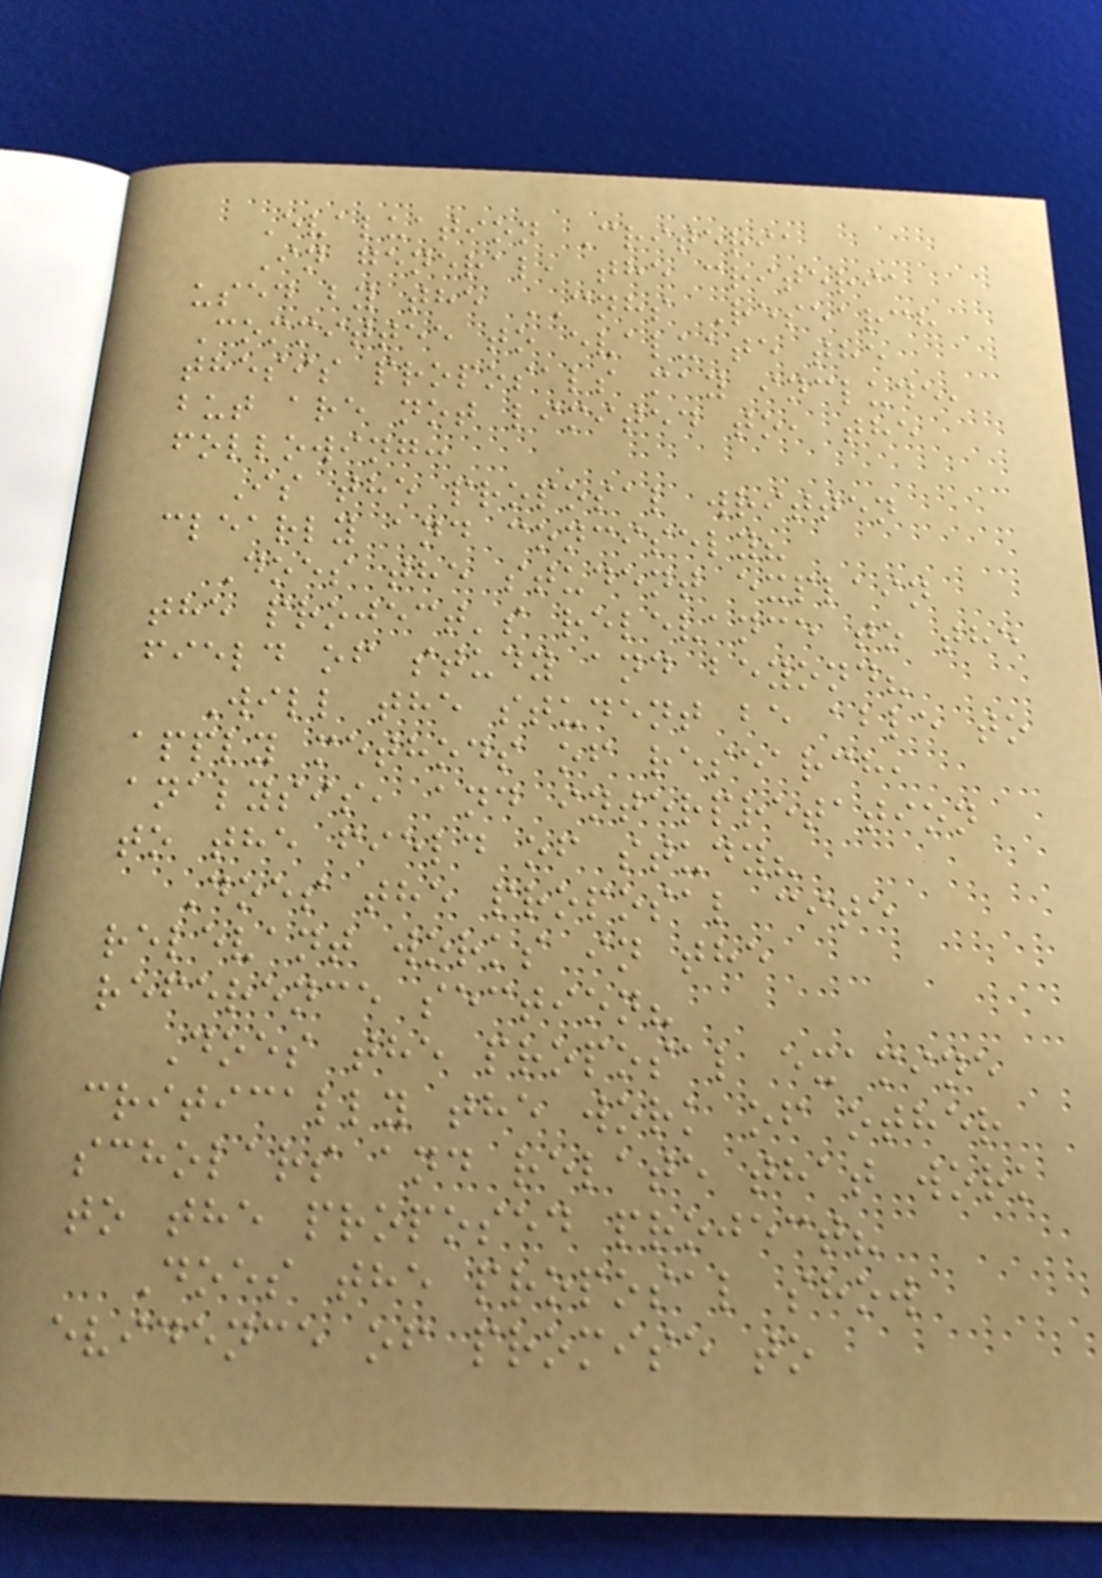Evaluation Criteria
In general, the criteria
used by the CNHS Research
Committee to evaluate the
thesis proposals may include,
but are not limited to, the
following:
Is the proposal written
clearly and concisely?
Does the student explain
the project's relevance to the
field of study and beyond?
Will the student be able to
apply methods of research,
analysis, and interpretation
to the field of study?
Does the proposal cite
relevant works in the
reference section?
Does the proposal examine
critically the work of other
scholars and relate that work
to the proposed project?
Does the proposal show
evidence of promise to
